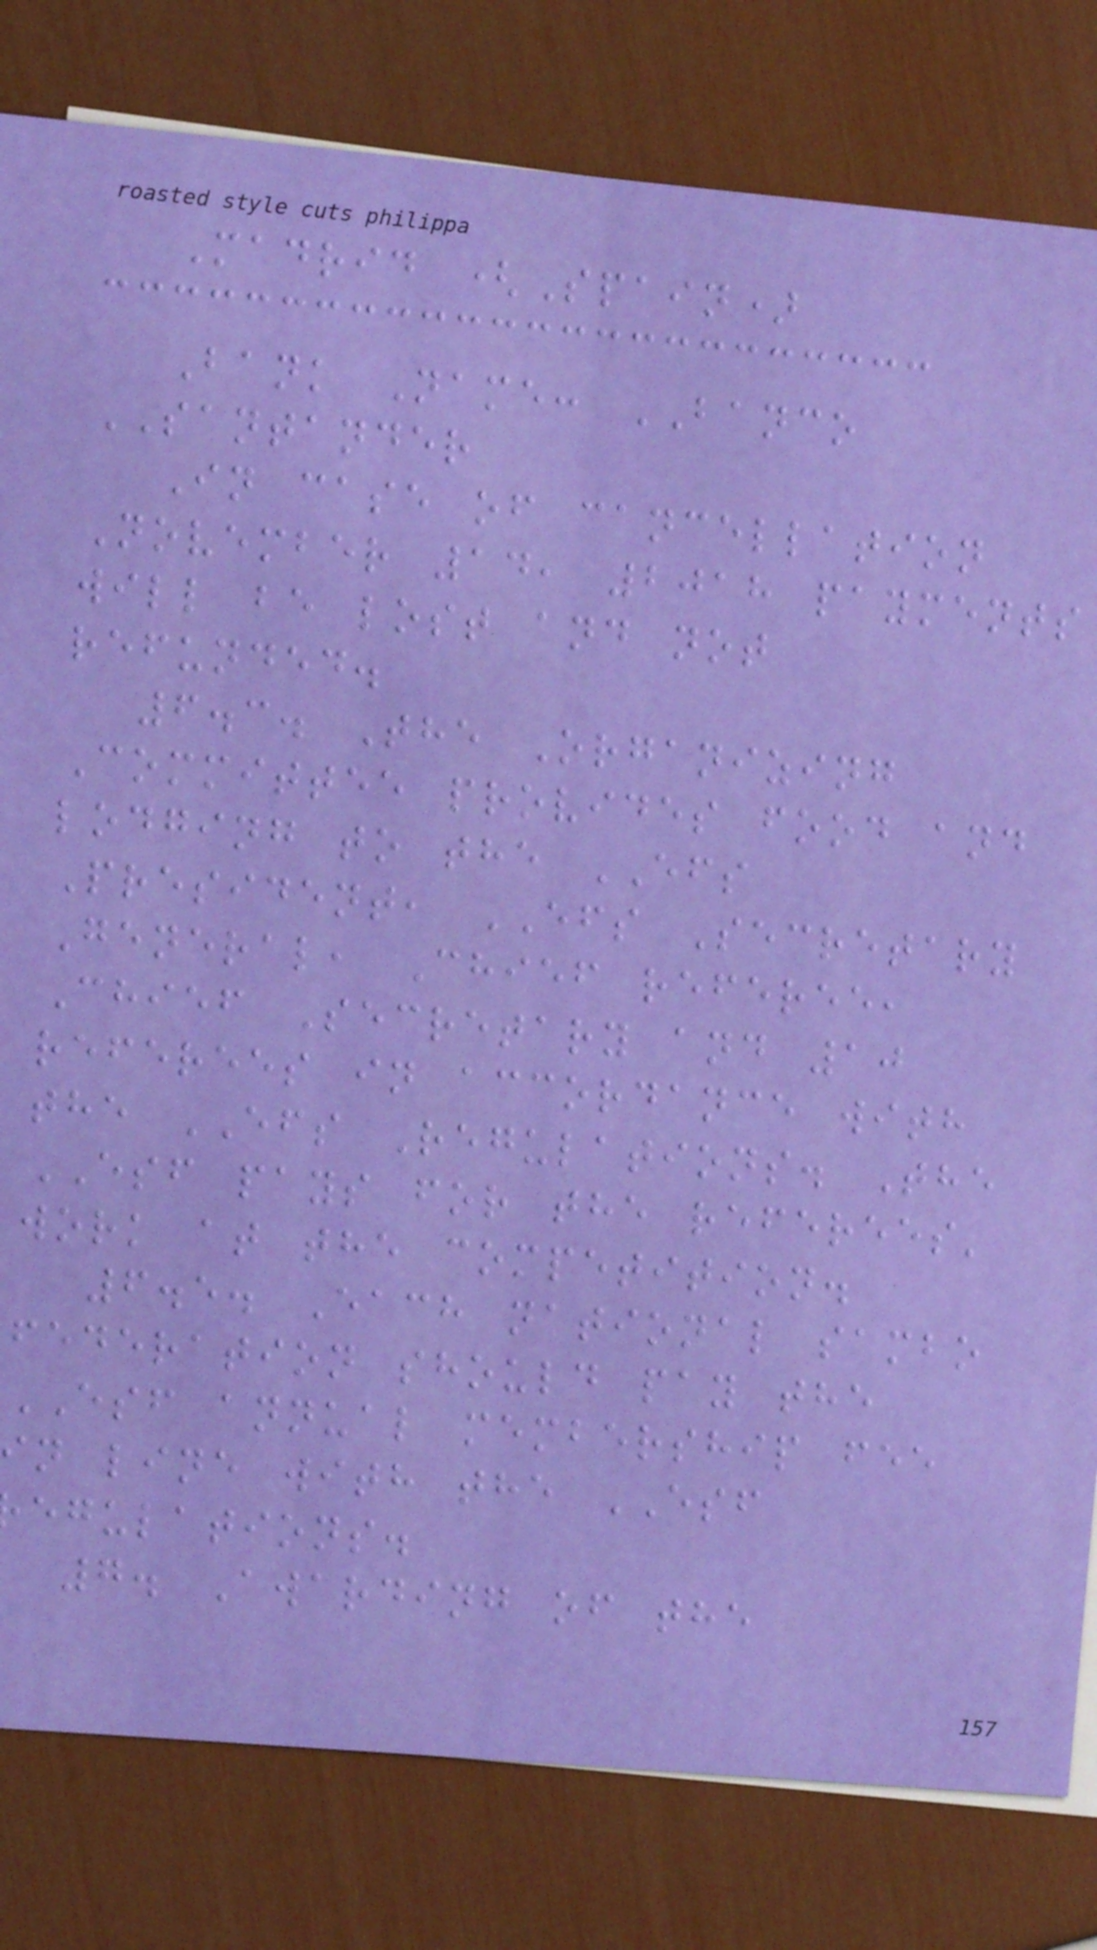Madrid (Spain)
Bank Name: BANCO
SANTANDER
In case of cancellation
November 14, 2018 payments
will be lost and not
refunded.
6.3. The Organizing
Committee provides food and
lodging to the EFS
President, EFS Secretary
General, Chief referee,
Chief Secretary and 10
referees in accordance with
the EFS Regulations. The
ESF pays for the referees'
work at the competition.
6.5. Each national sambo
federation should pay the
ESF annual membership fee
n line with the ESF
egulations.
7. Awarding of the
